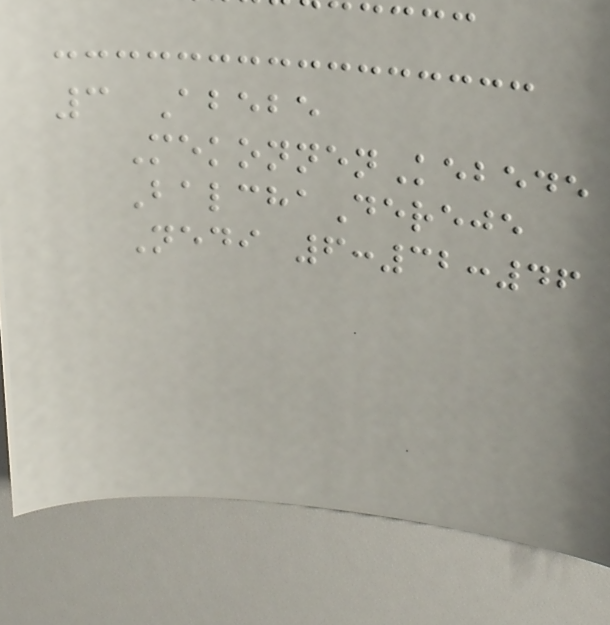3 Abebe
MekonnenKebede
BalchaDereje
Nedi 6:32:46
